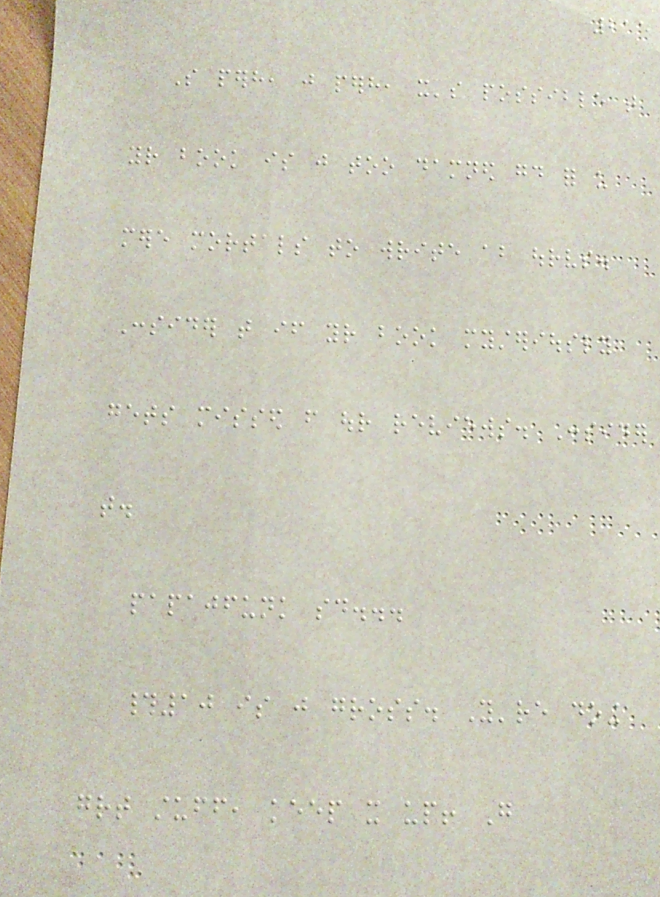215
So perhaps, just perhaps, it's possible that
your book is just too damned good for us
mere mortals to write about ourselves.
Consider that if your book mysteriously
gets missed from our reviews. Consider
that.
papajfunk said...
#10 is just gross. You're doing
great stuff, keep it up! Go
